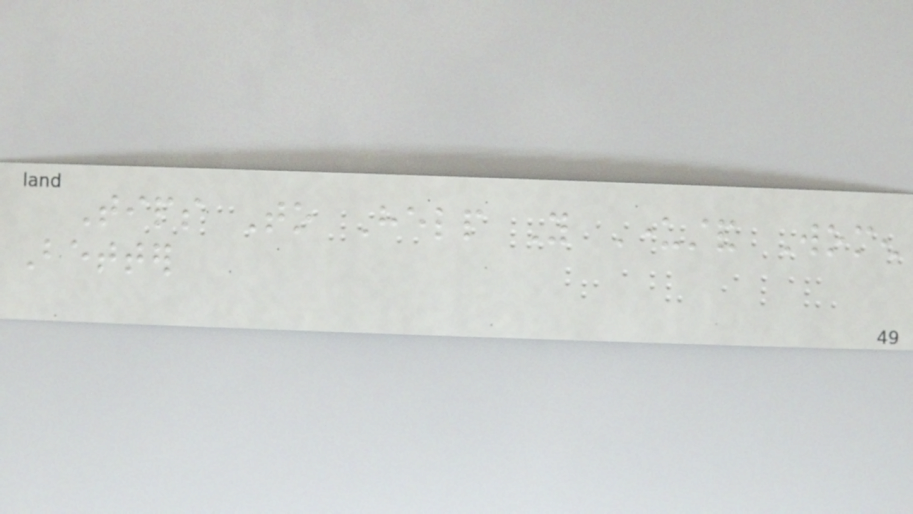Tips To Help You Understand Women
Better
